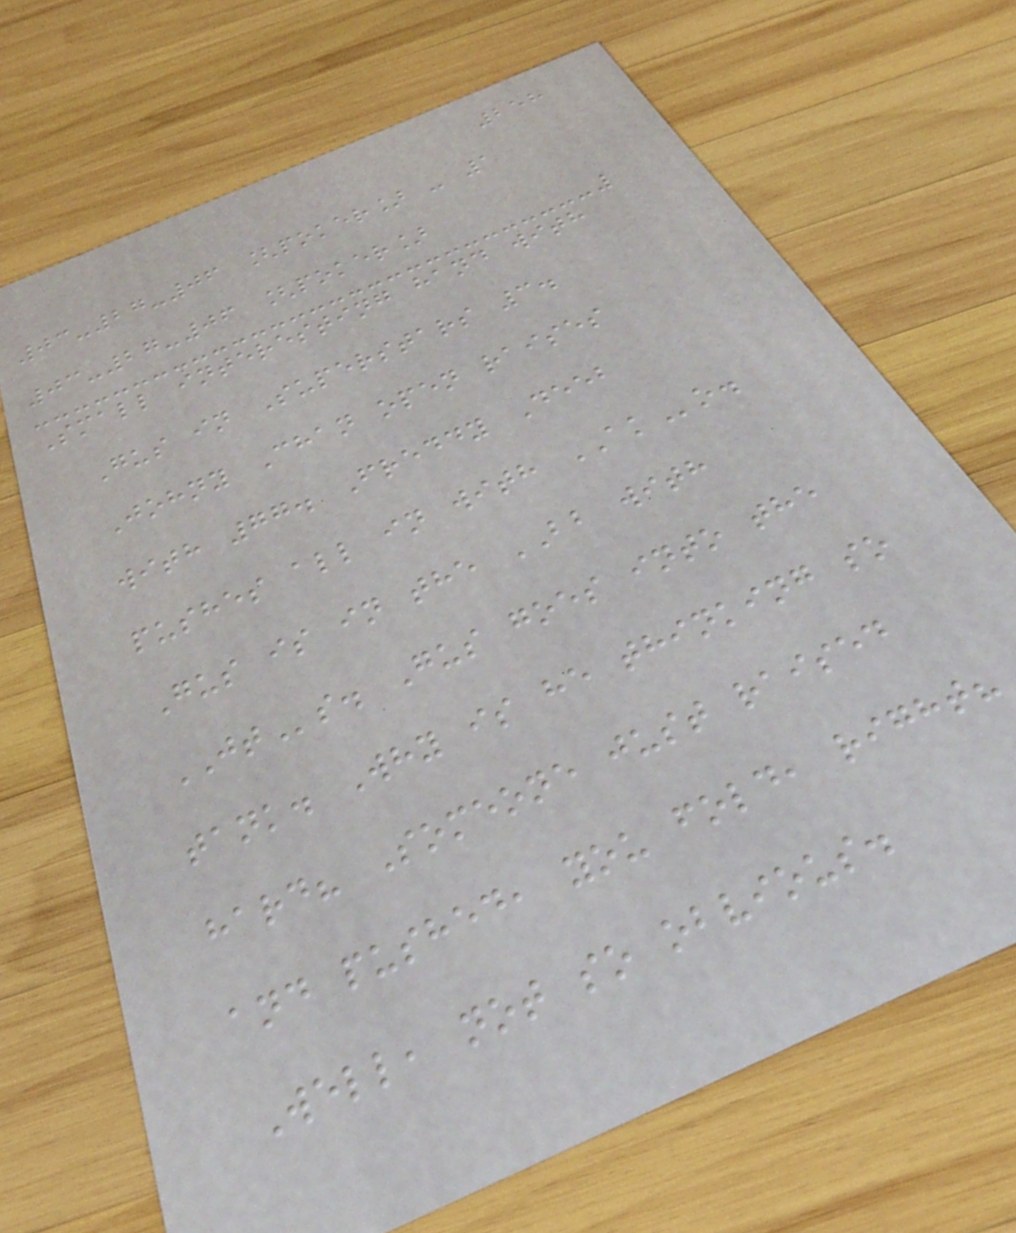258
03-27-06 [poker] - 1
03-27-06 [poker]
Small interesting hand with
Gus in Superstars 3.
Johny Chan open raises
with 77. Freddy Deeb
pushes all in with AKo.
Gus is in the BB with
JTs. Gus goes into the
tank. Why is he thinking so
hard? Someone just raised
and pushed, you fold, right?
Well, not so obvious.
